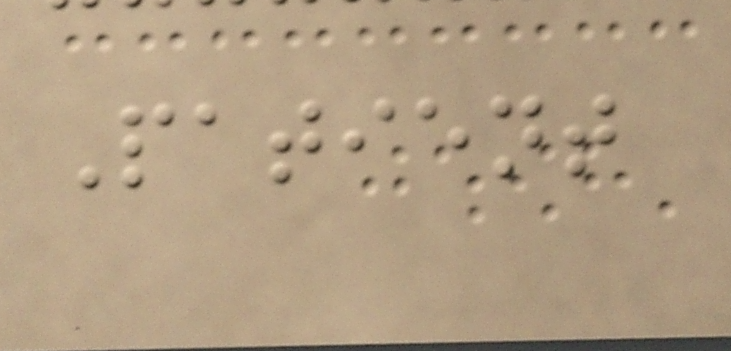Patient
